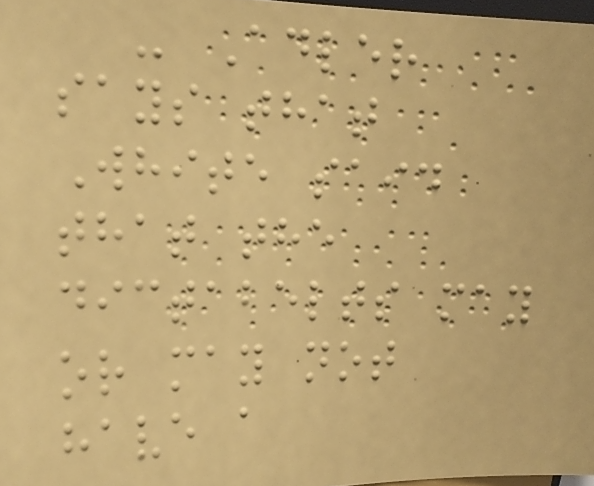- Adler
says that
White said
that the
dictabelts may
or may not
have a
